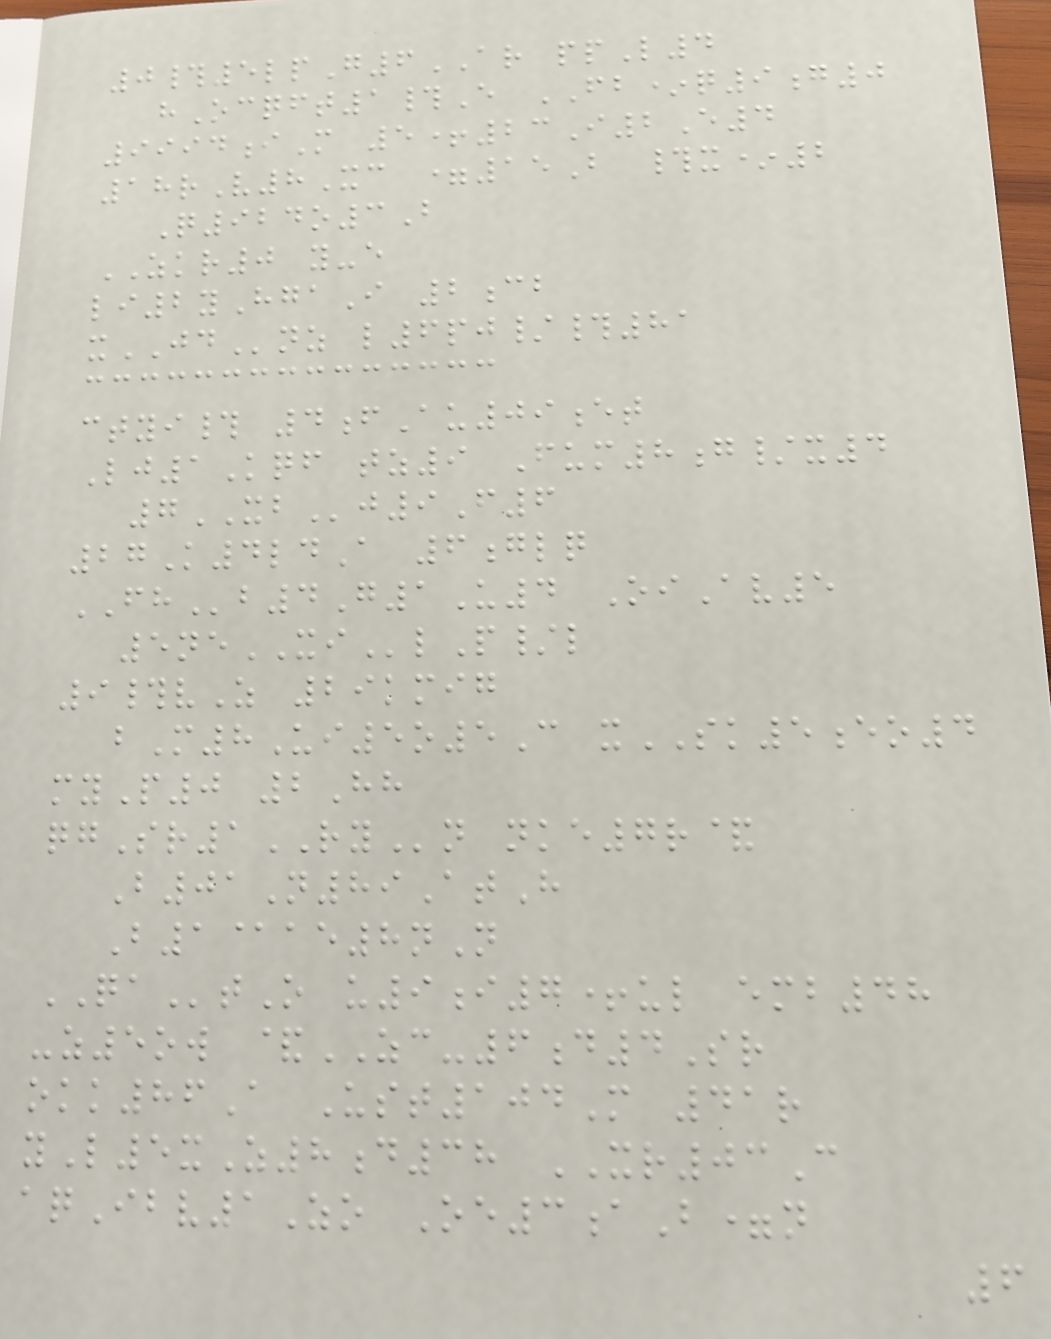0#5lpG6AR ppL4
hOcqft1#E FB*q9g0
9994iM 5+23I2E4
18rV8Xc =15B #x*2
Q924o3B
ZKR0 y-e
li2yHgaI 2cb
xJDnz l6pj/#81
ctyi# 4fAu09et
Lj1Kqf tz9 Fum8g/x4
7XBj9F6
27K4ldA 6glq
FHb4G1U4 OiAv5
5neXIlP/l
9#vZ 29kmig
bM8Ui5o5C xSK5eo4
myP0 2Hh
qgSr1RYn nke7r&
B01N89AtH
B1@ae8nN
QAtO u9i7+ul emb48
-z5ow &ZC-6d4Sr
okk86A Ust104M 41r
yL5xZ8d38 XR03C
aqIbv1Zo Oe3aB=n
6
